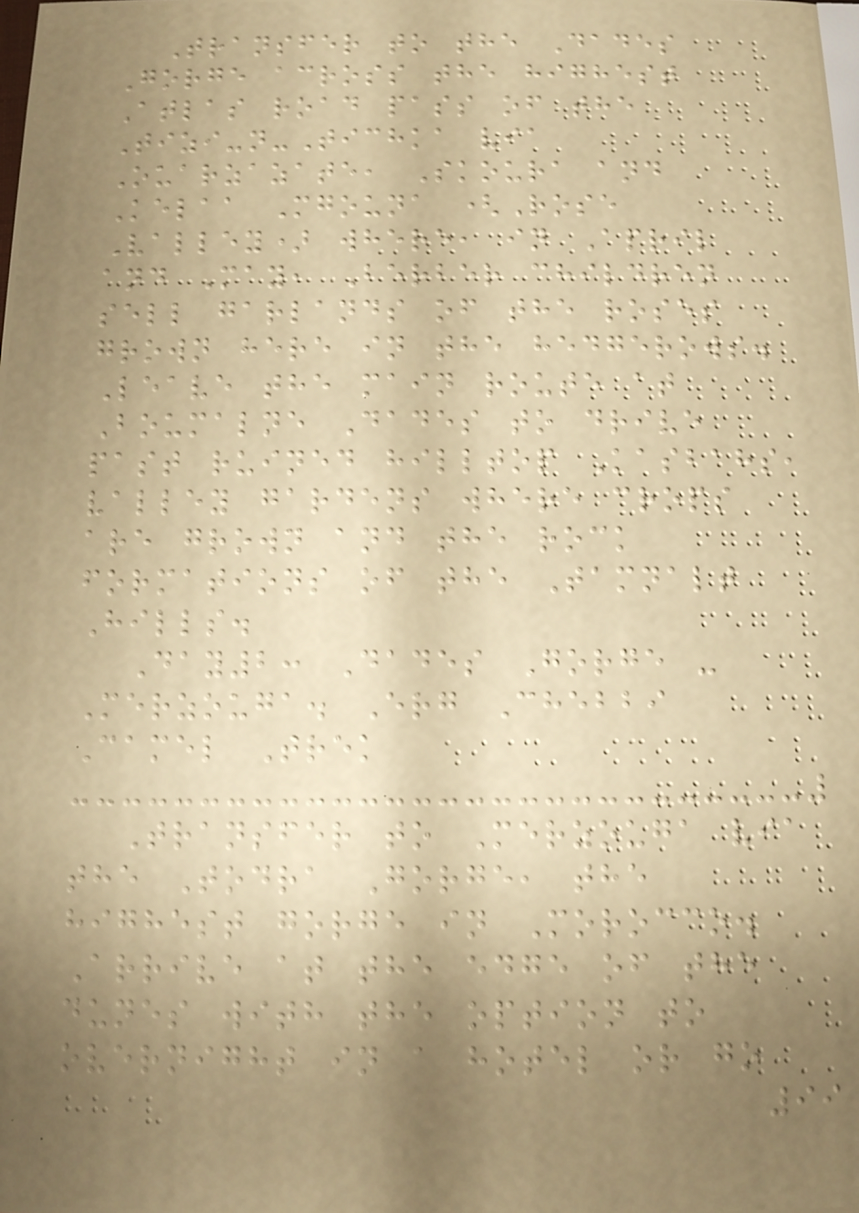Transfer to the Dades
Gorge across the highest
Atlas road pass of the
Tizi-n-Tichka via
Ouarzazate, Skoura and
Kelaa Mgouna (Rose
Valley) where, in April
and May, Berber children
sell garlands of the roses
grown here in the hedgerows.
Leave the main route at
Boumalne Dades to drive
past ruined hilltop Kasbahs,
valley gardens where crops
are grown and the rock
formations of the Tamnalt
Hills.
Day2: Dades Gorge -
Merzouga. Erg Chebbi
Camel Trek
Transfer to Merzouga via
the Todra Gorge, the
highest gorge in Morocco.
Arrive at the edge of the
dunes with the option to
overnight in a hotel or go
99
